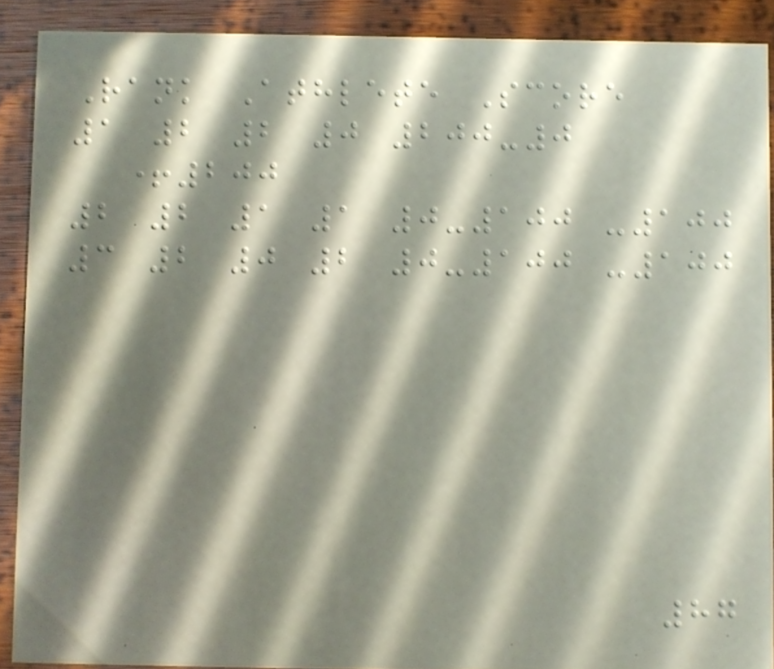Rank Athlete Score
1 2 2 0 200-0
+200
2 2 1 1 0-100 -100
3 2 0 2 0-100 -100
87
